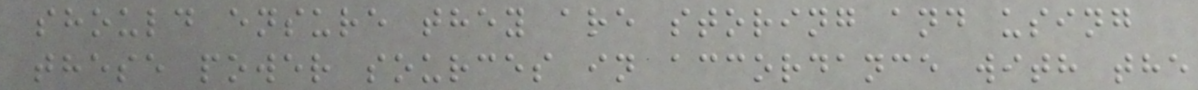should ensure they are storing and using
these power sources in accordance with the
